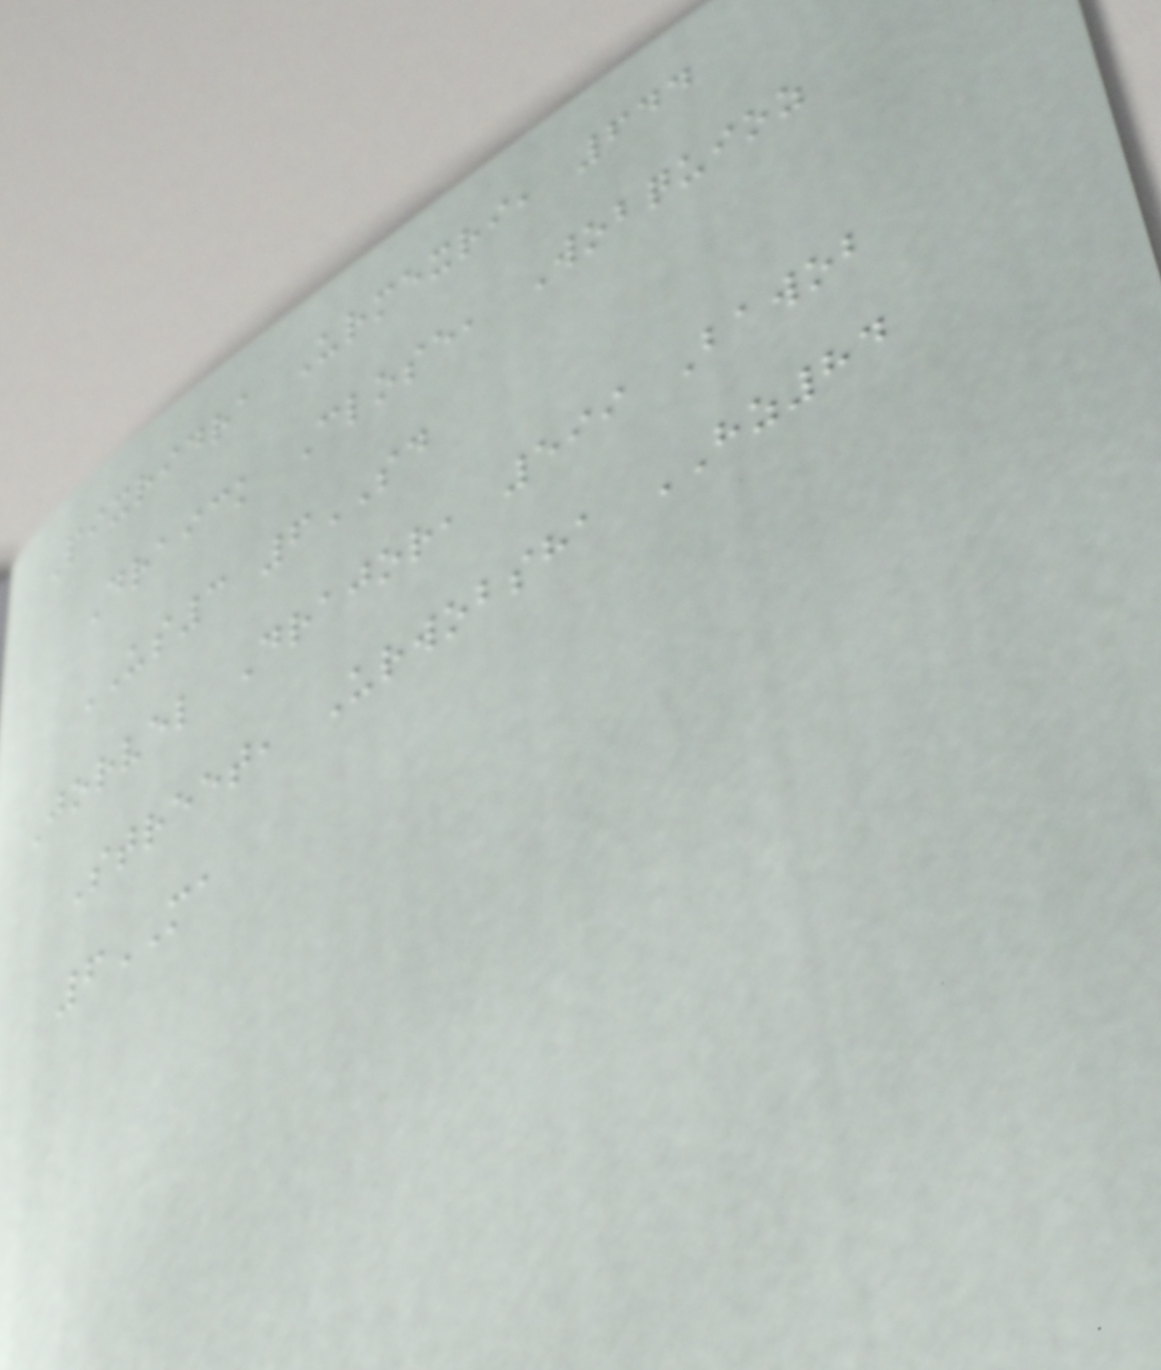Pixridra Urmexri, 644
Draick Close, Wobquioz
US3 6SD
Jorvel Drajor, 599 Bawob
Street, Urwobsha HZ84
6MA
